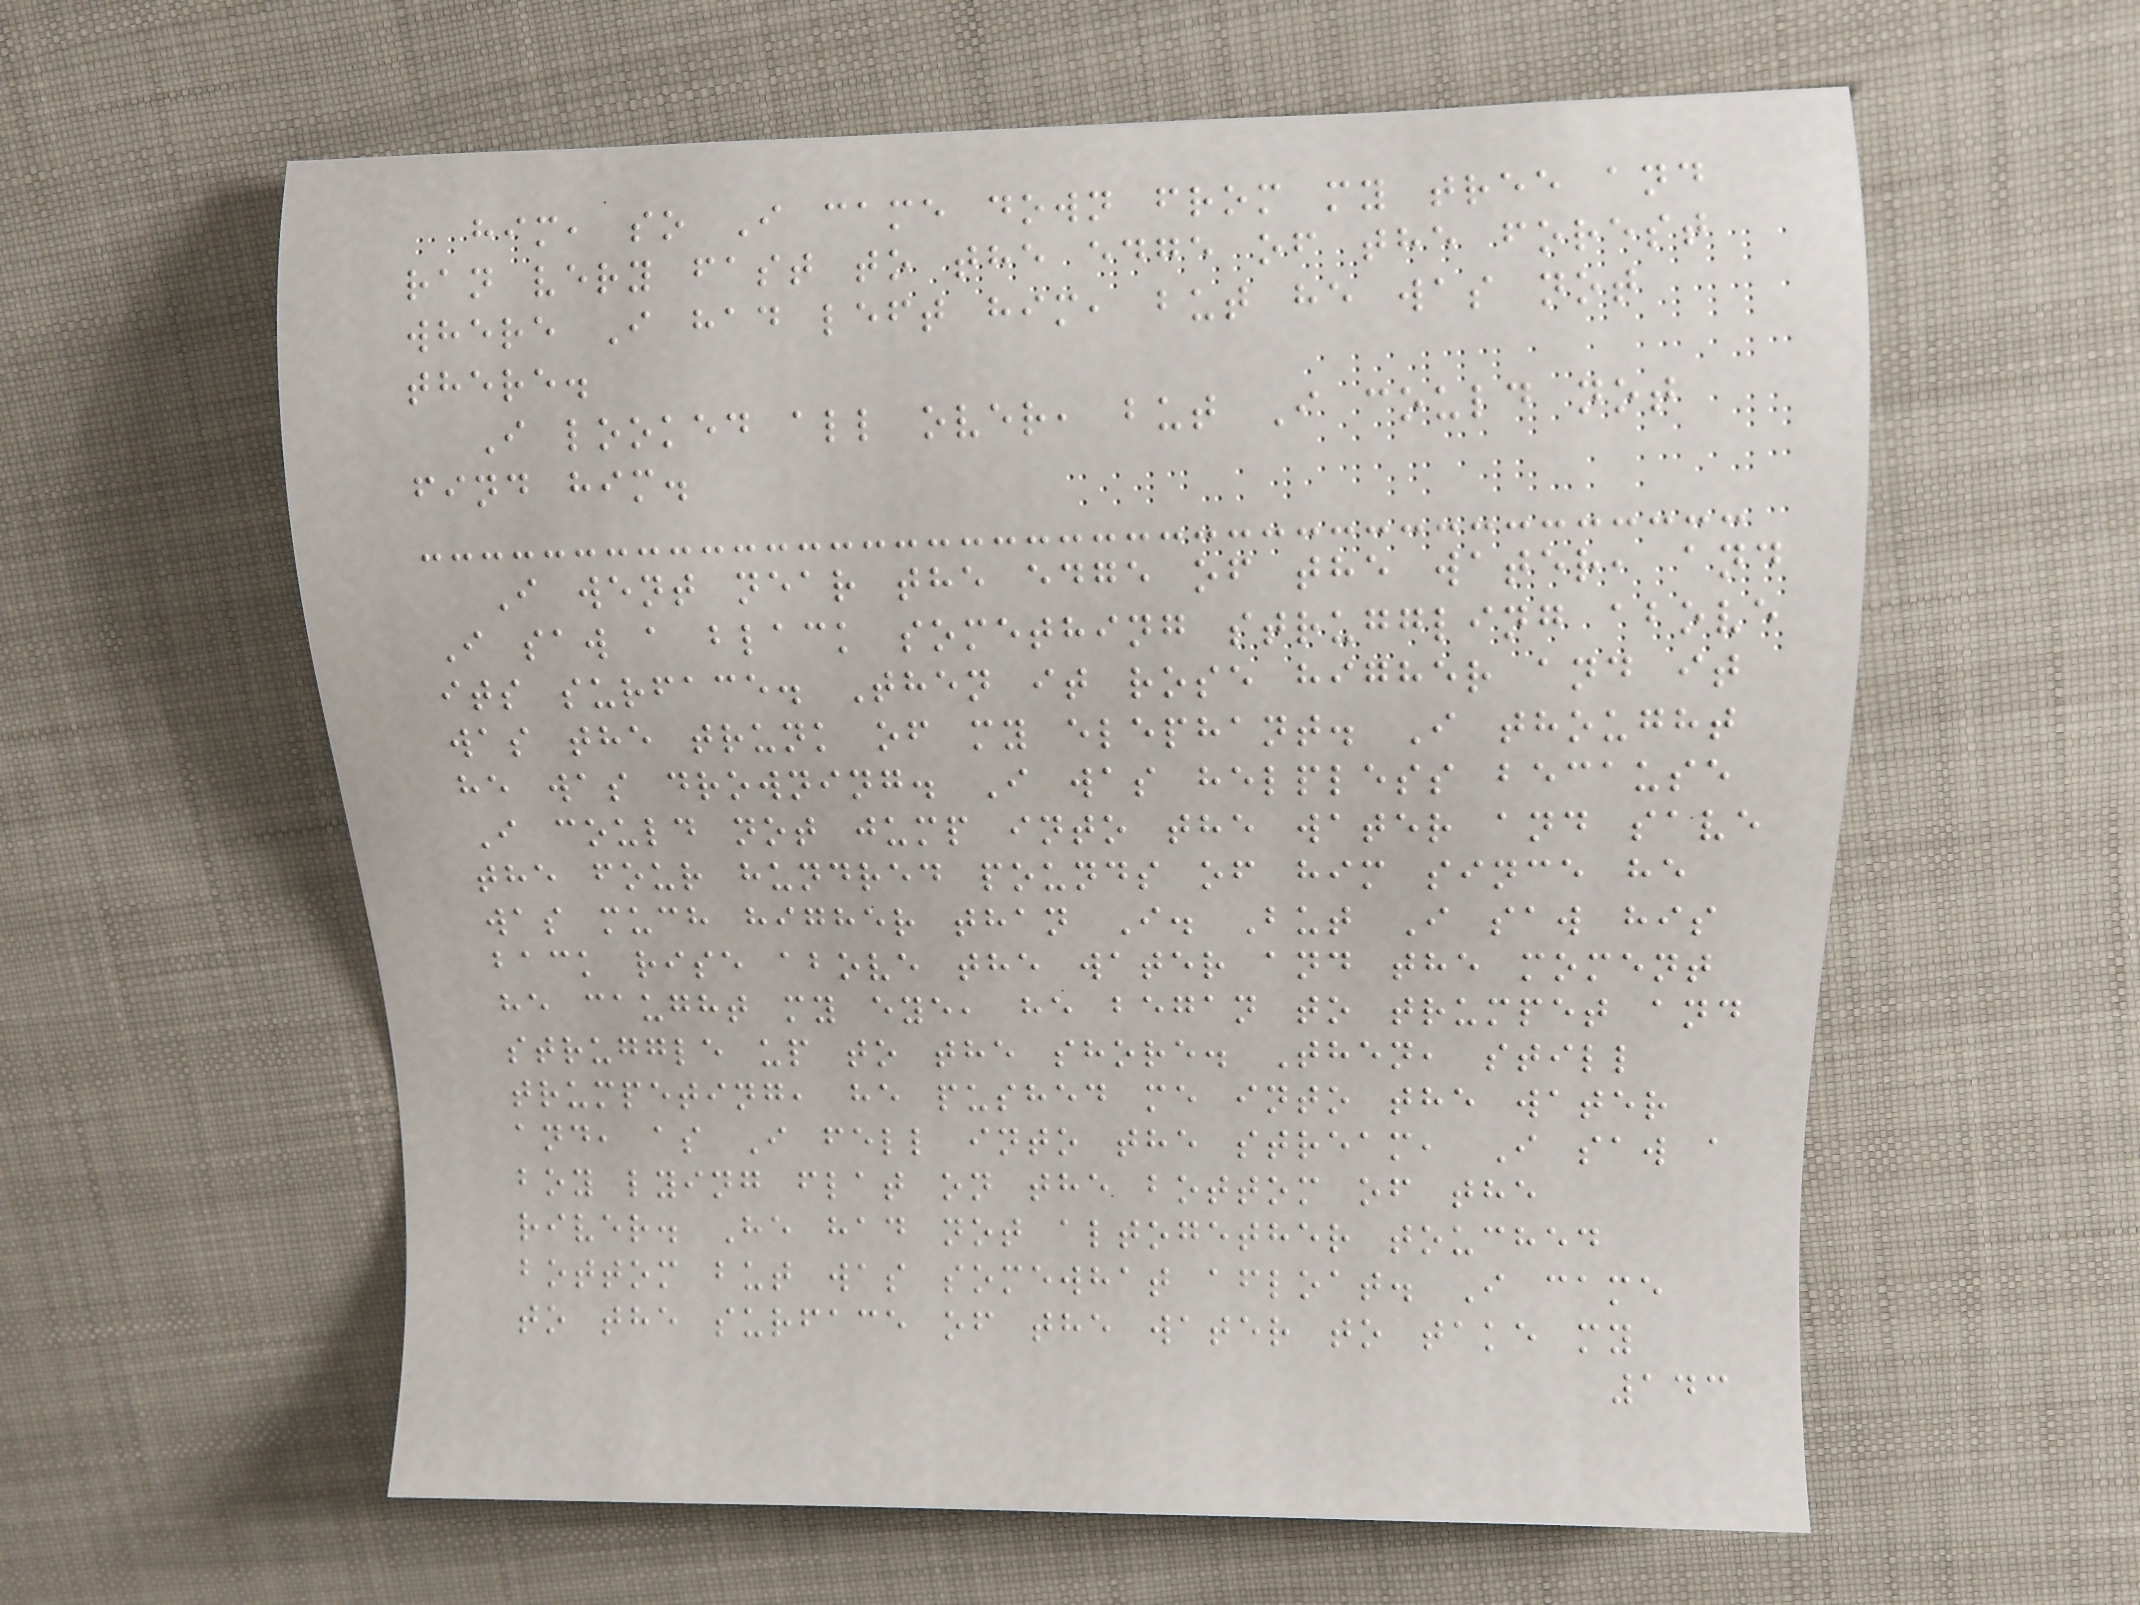him, so I came down from my tree and
ran very fast to the edge of the forest
where I had left him, but he was not
there.
I looked all over, but I could not
find him.
I went near the edge of the water, and
I saw a black something struggling above
its surface. Then it rose higher and it
was the trunk of my elephant. I thought
he was drowning. I was helpless because
I could not jump into the water and save
the four hundred pounds of him since he
was much higher than I. But I saw his
back rise above the water and the moment
he caught my eye, he began to trumpet and
struggle up to the shore. Then, still
trumpeting, he pushed me into the water
and, as I fell into the stream, I saw a
boy lying flat on the bottom of the
river. He had not altogether touched
bottom but was somewhat afloat. I came
to the surface of the water to take my
143
